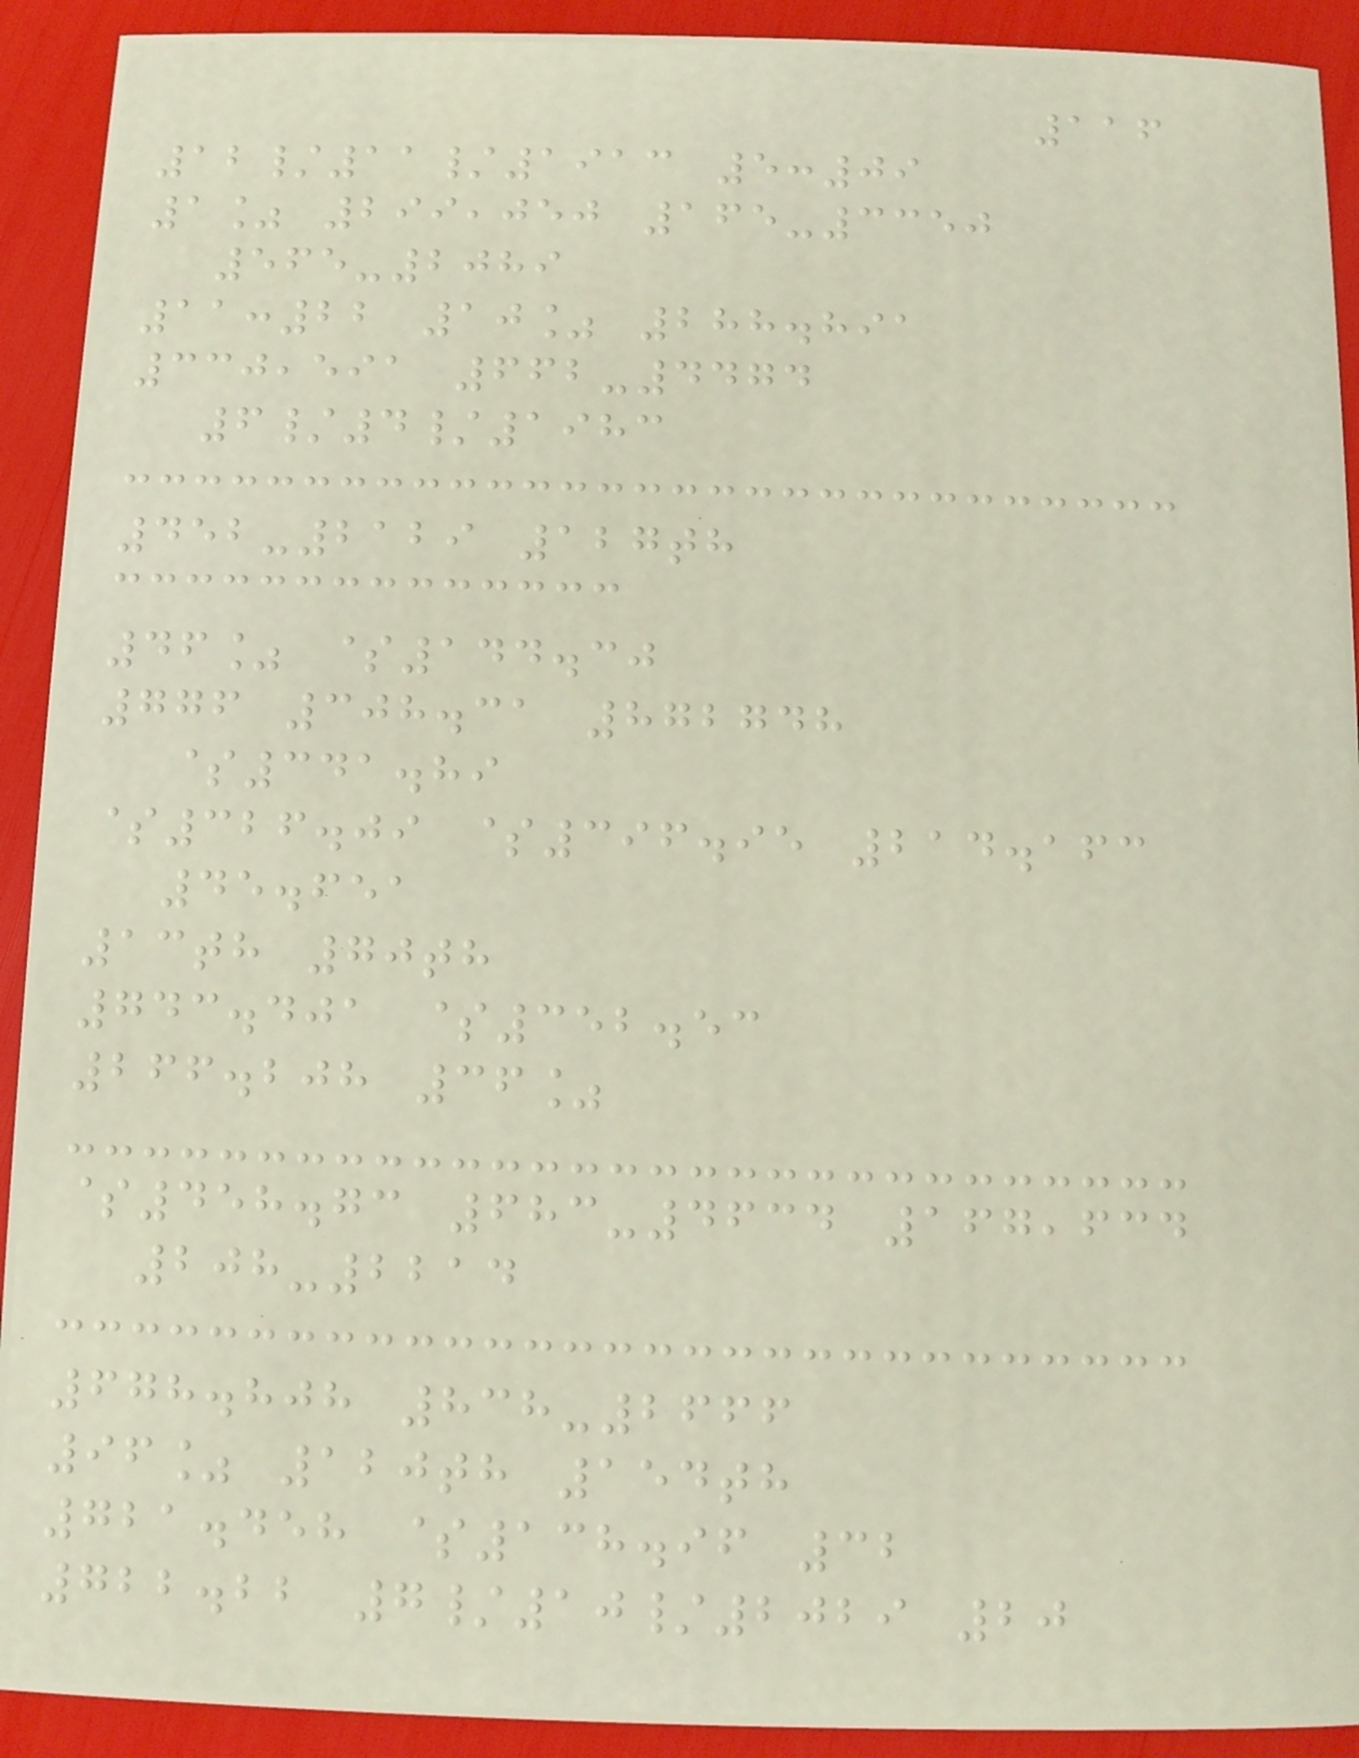116
12/11/1913 5:09
1% 299,050 165-3350
565-2089
11:22 10% 288.891
330,591 662-4474
6/4/1983
452-2129 127th
46% $144.30
776 308.31 872748
$341.89
$326.09 $396.95 214.163
45.651
13th 70th
743.401 $352.53
266.208 36%
$458.73 683-4634 167,634
208-2214
678.808 838-2666
96% 120th 154th
721.458 $138.96 32
722.22 7/10/2029 20
